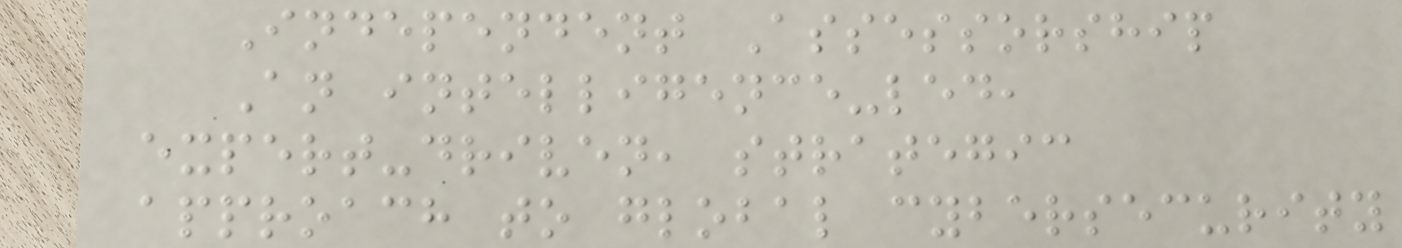Independent Assessorship
An intelligence-led,
expert-driven, strategic
approach to global cybersecurity
